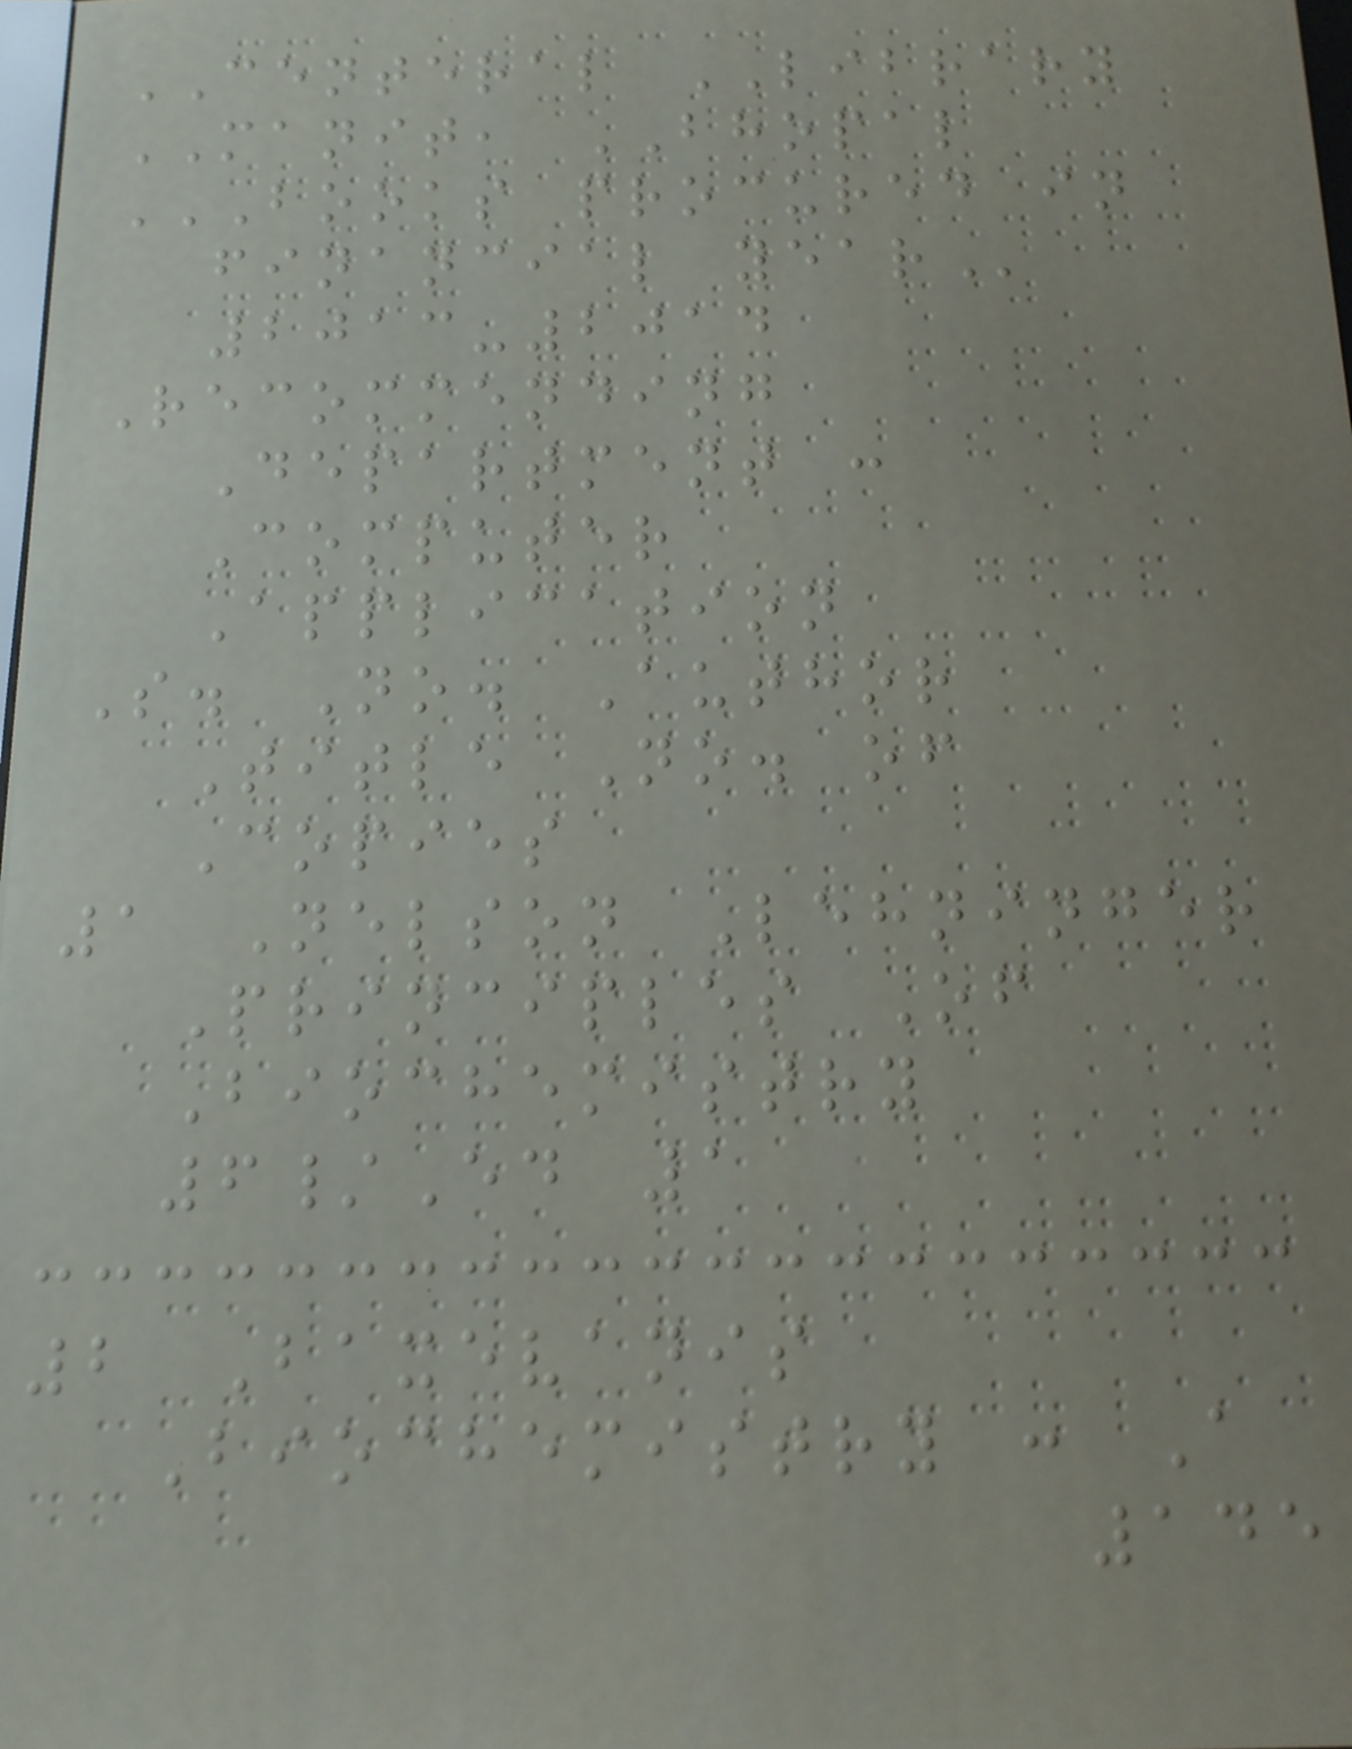CENTERAL LIBRARY
MANIT, BHOPAL
BOOKS PROCURED IN
FINANCIAL YEAR
2013-2014
Recommending
Department :
Computer
Application
S. No. Author
Title No. of
Copies
1 Nelson Lehninger
Principles Of
Biochemistry
6/Ed 1
2 Baxevanis
Biochemistry : A
145
